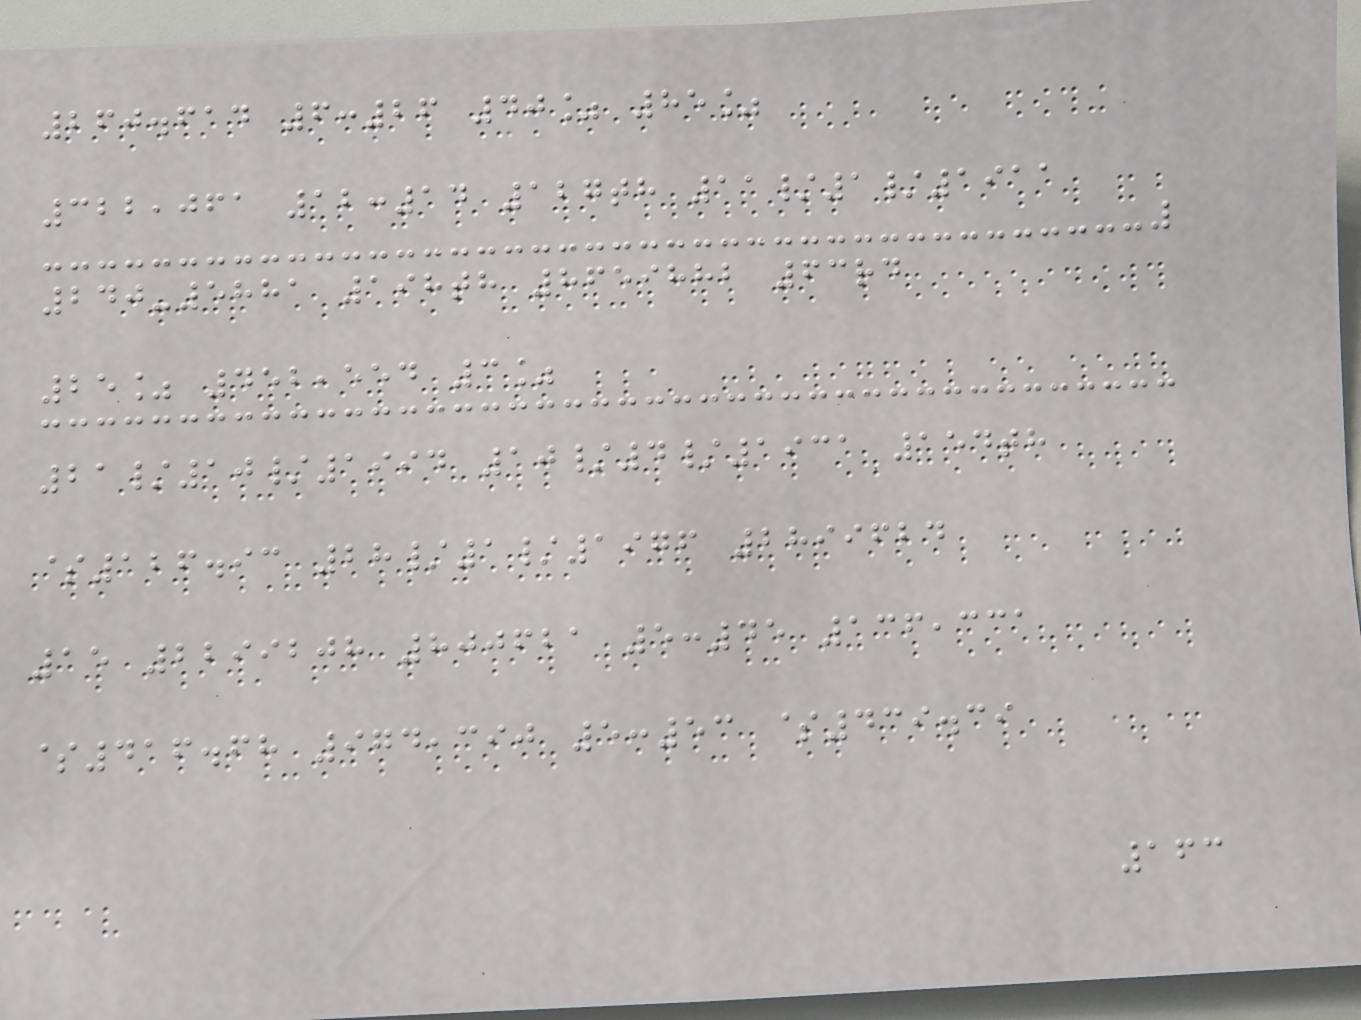260.614 6:26 40% 85%
322,061 12:14 127th 11/1/1911
240-5881 198th 8659882 63rd
25% 452,554 3%
21/10/1994 10/4/1931 154th
$126.93 28/1/1976 2899624
15 2299208 800621 5:45 136,331
$416.68 974,390 5:53 $439.39
163
